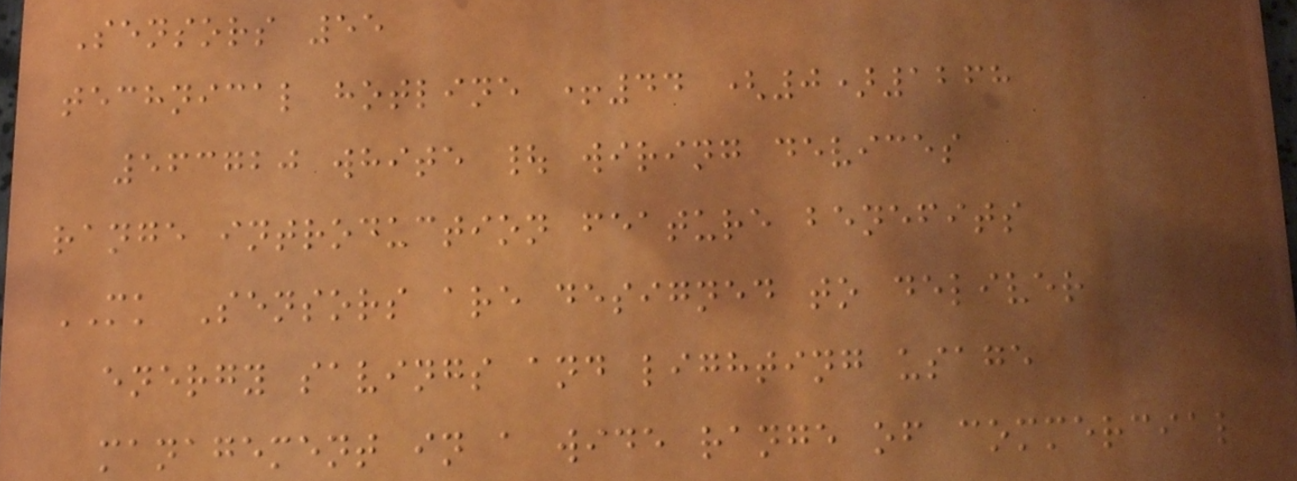Sensors 55
technical hotline +44 (0)1268
563720 white | wiring devices
range introduction feature benefits
MK Sensors are designed to deliver
energy savings and lighting usage
management in a wide range of commercial
